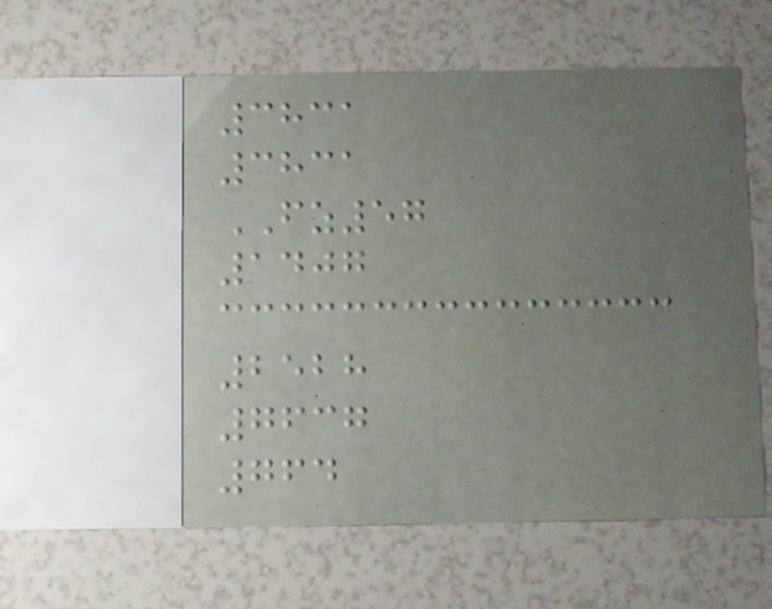3831
3831
FZ57
1407
2528
7637
764
